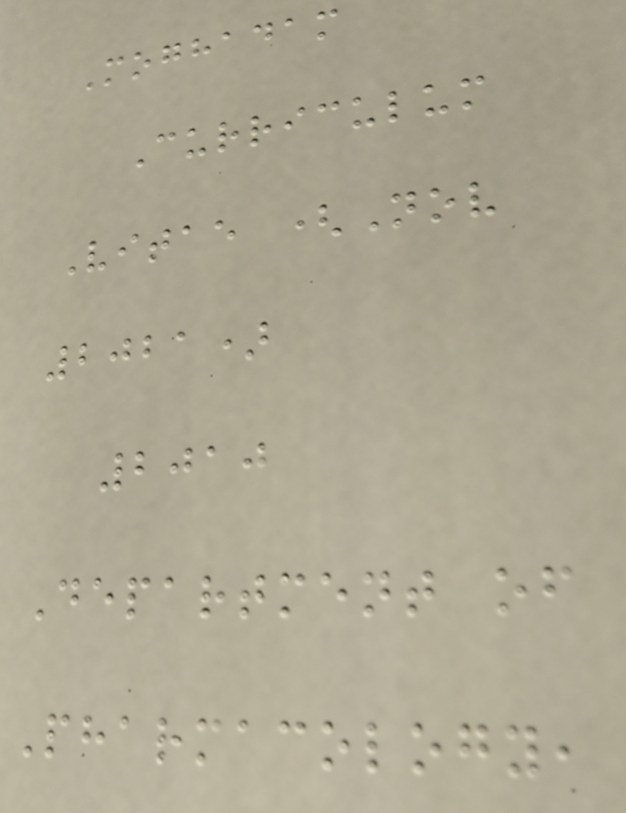Moghadam
Curriculum
Vitae (Nov
2021)
2010
Department of
Pharmacology,
